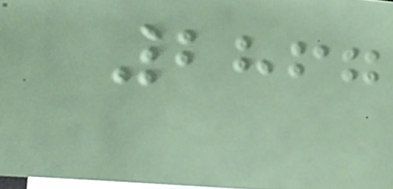2867
